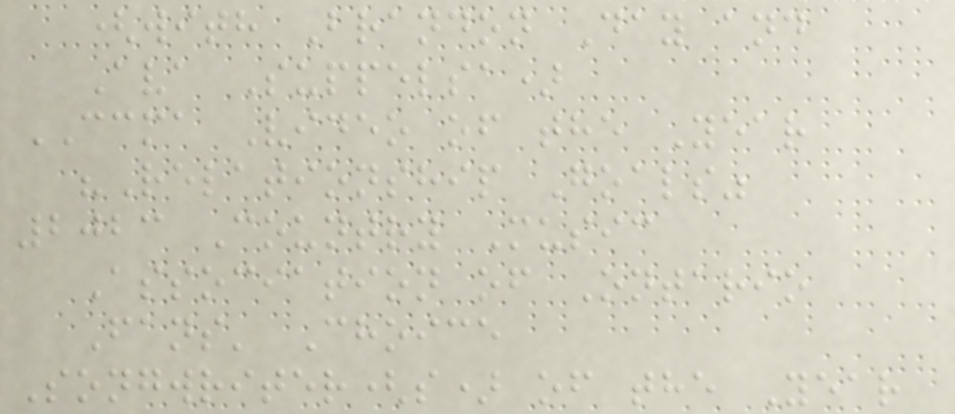(with Brandon Day and
Ava Suppelsa)
CCMA Video of the Year
"Relationship Goals"
2023 Country Music
Association of Ontario
Fans' Choice
Songwriter(s) of the Year
